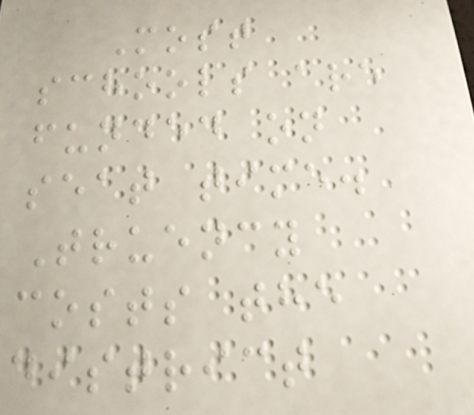Most
schools are
funded on
seat time.
Truency
costs the
district
